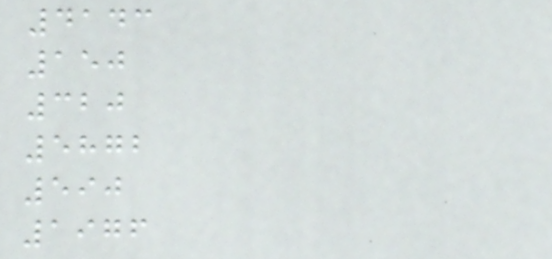4143
150
320
5872
590
1976
